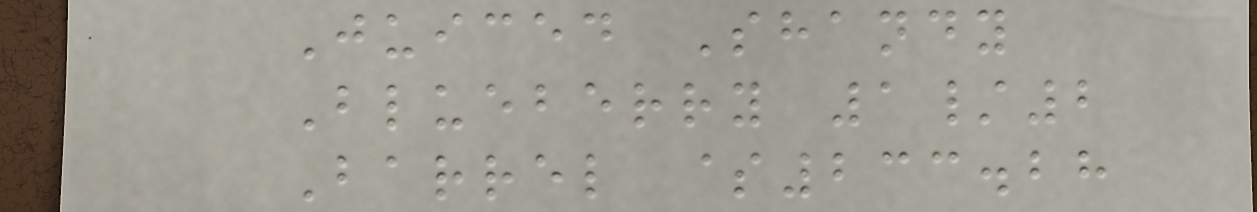Juiced Shandy
Blueberry 1/2
Barrel $233.28
